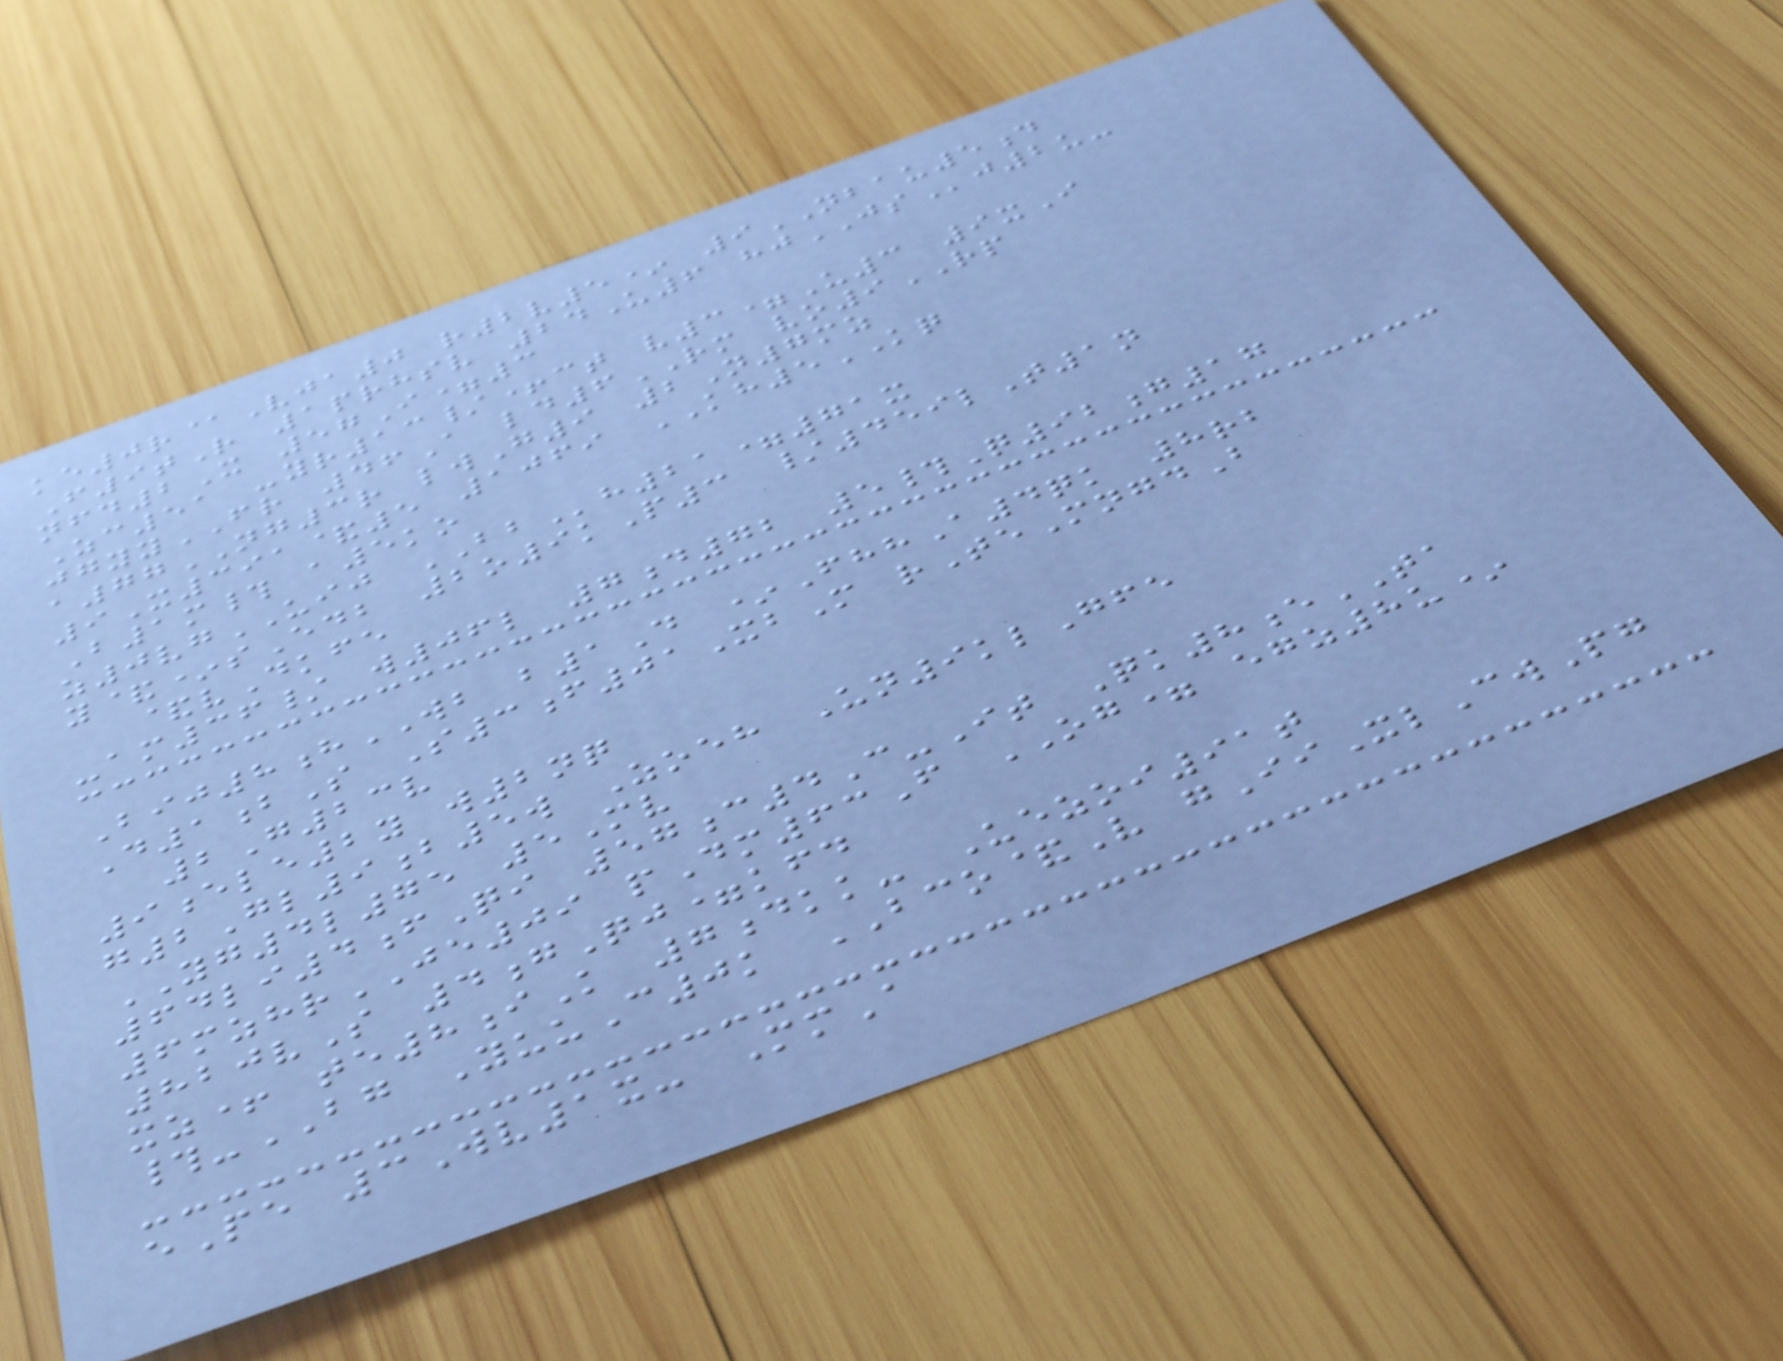ke0r@Vja0 r2v5* 9NBAU5d
F9tR 1prhsv 24U6 hjJSj2u-
nfd2X 57I=3
Zc51 -yr13/+ct v3=U3 9xI
jgyyFR 46A ld6RM vo9RP
a77NG3r lwG9 2N7mz
9X391&5 1069 KH5KQ
B1m# a5ko
z0vgUIJ BBh21=71x
y&*sEdb 2o9kP3 /459lT1n
&vDkfe
-am36/ w06l 7d72 5#Q92g17
Bij8hWB b1D *FhhA4qk 8rb
D1bS S3f01XbM rTeMngdB
2G23v
9ele2y w2nq
g2Gl9b5w Zoeh Un9klGfe
YG4l75 5Mv
64li4fQi 57c4C-It Qk8eTA
6mzhrJE09 pDm63F OG= egz8u*
820vS 4gQj=kfd
xz+ te8iK 7dkk- Uezoi91t
#-BG YuuC0k BCO&V gIiXlCwPg
ePe 3Wv1x- MmA
